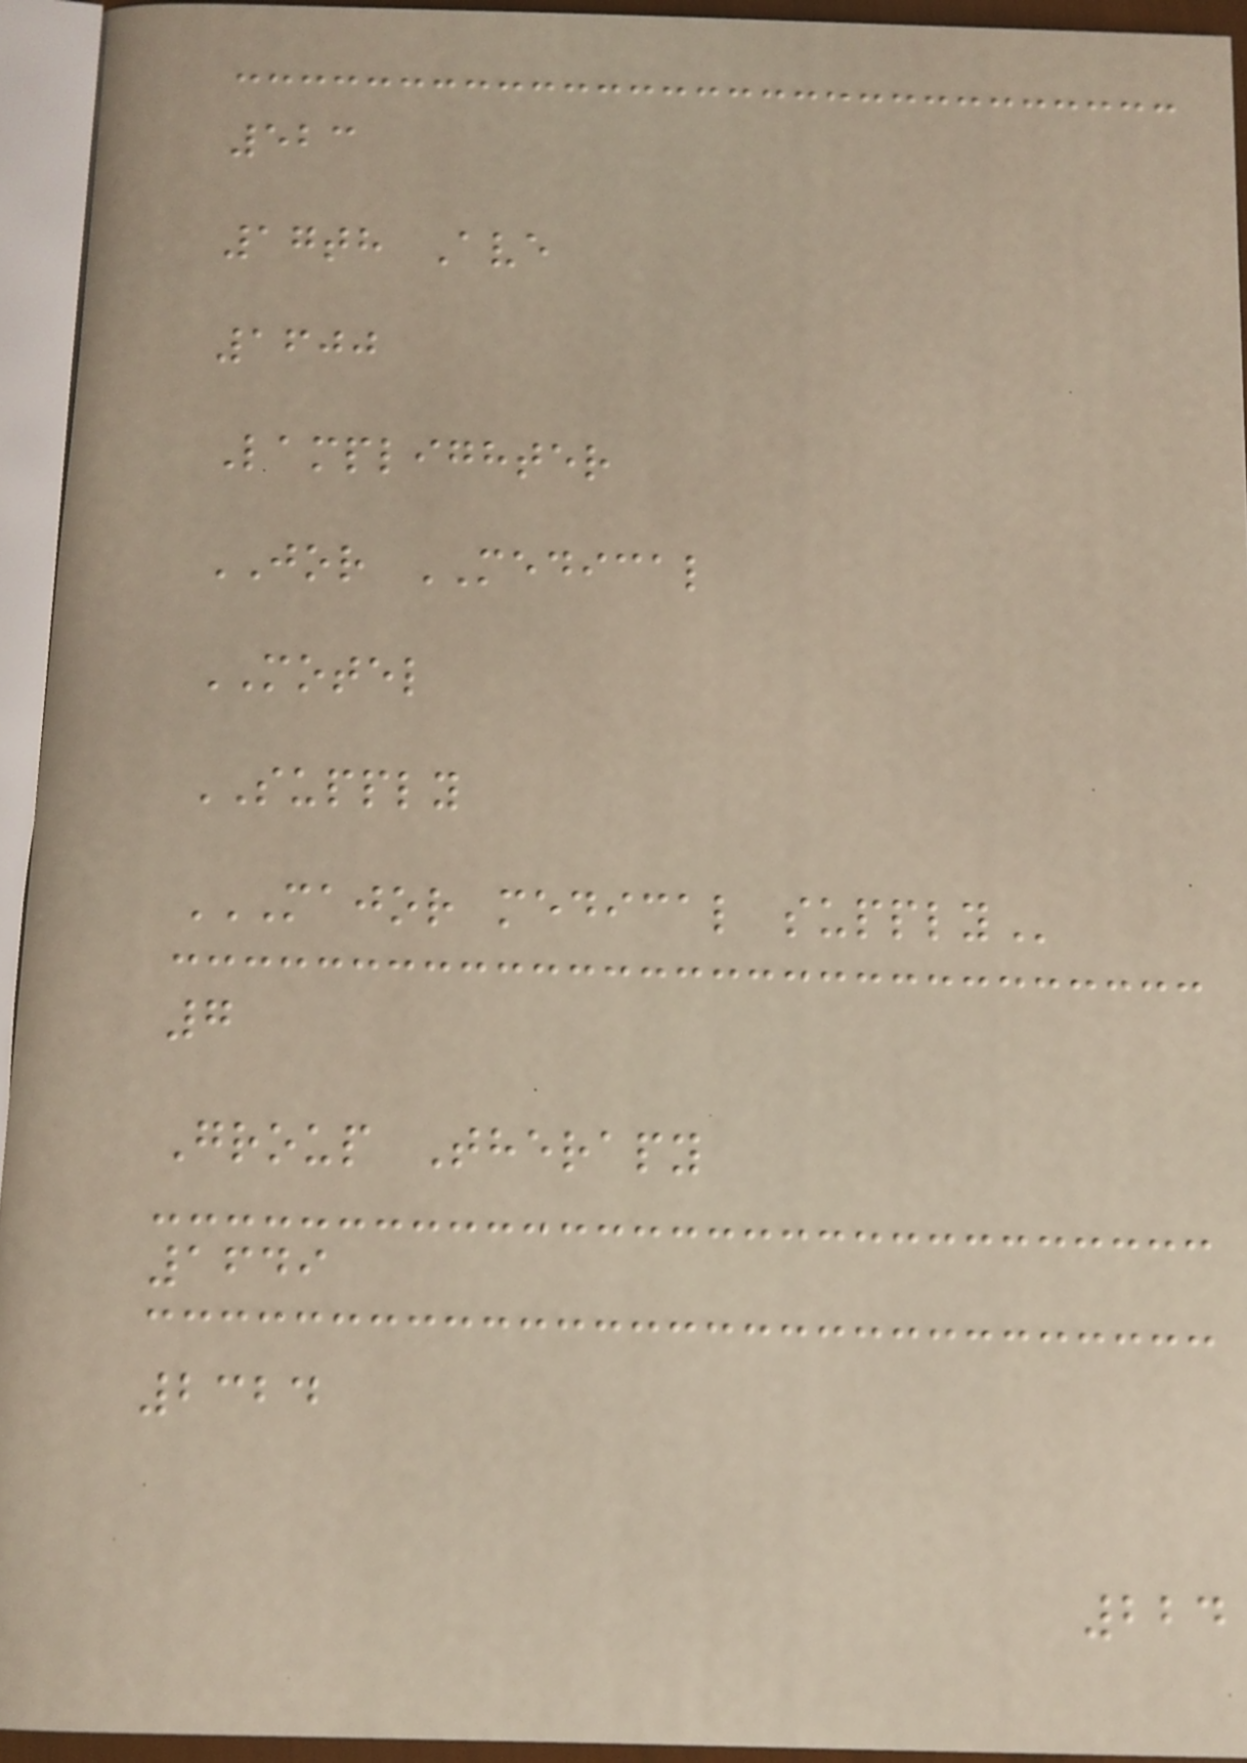523
17th Ave
1600
Lamplighter
JOR MEDICAL
MOTEL
SUPPLY
MAJOR MEDICAL SUPPLY
7
Group Therapy
1649
2324
224
